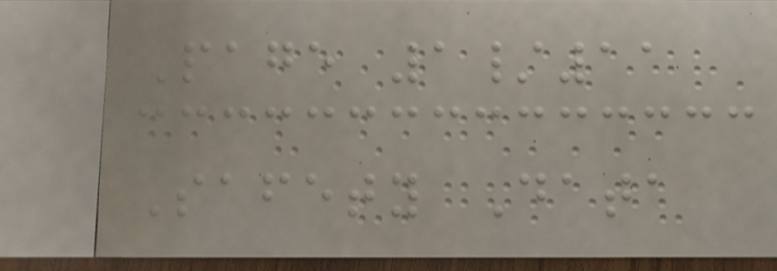Page 1/11
Safety Data
